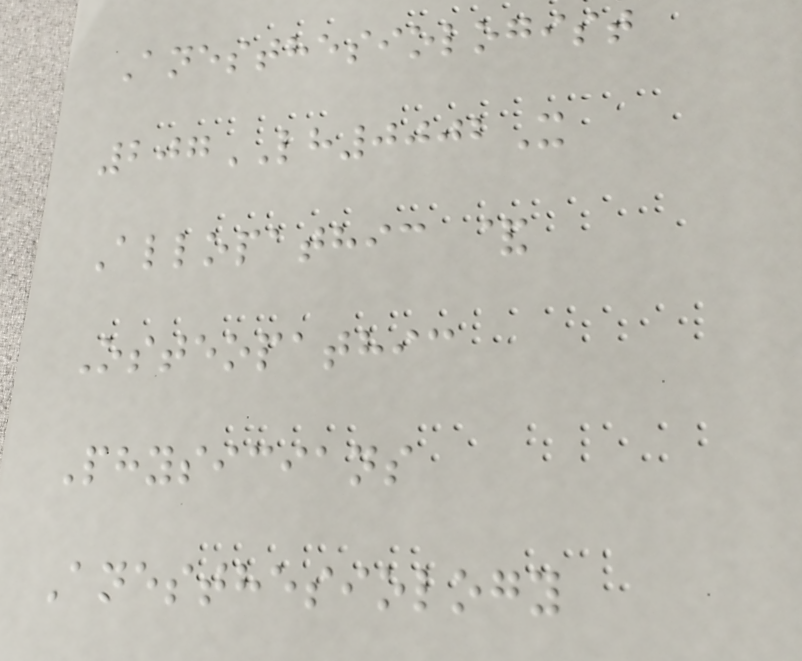Anesthesiologist
207LH0002X
Allopathic &
Osteopathic
Physicians
Anesthesiology
